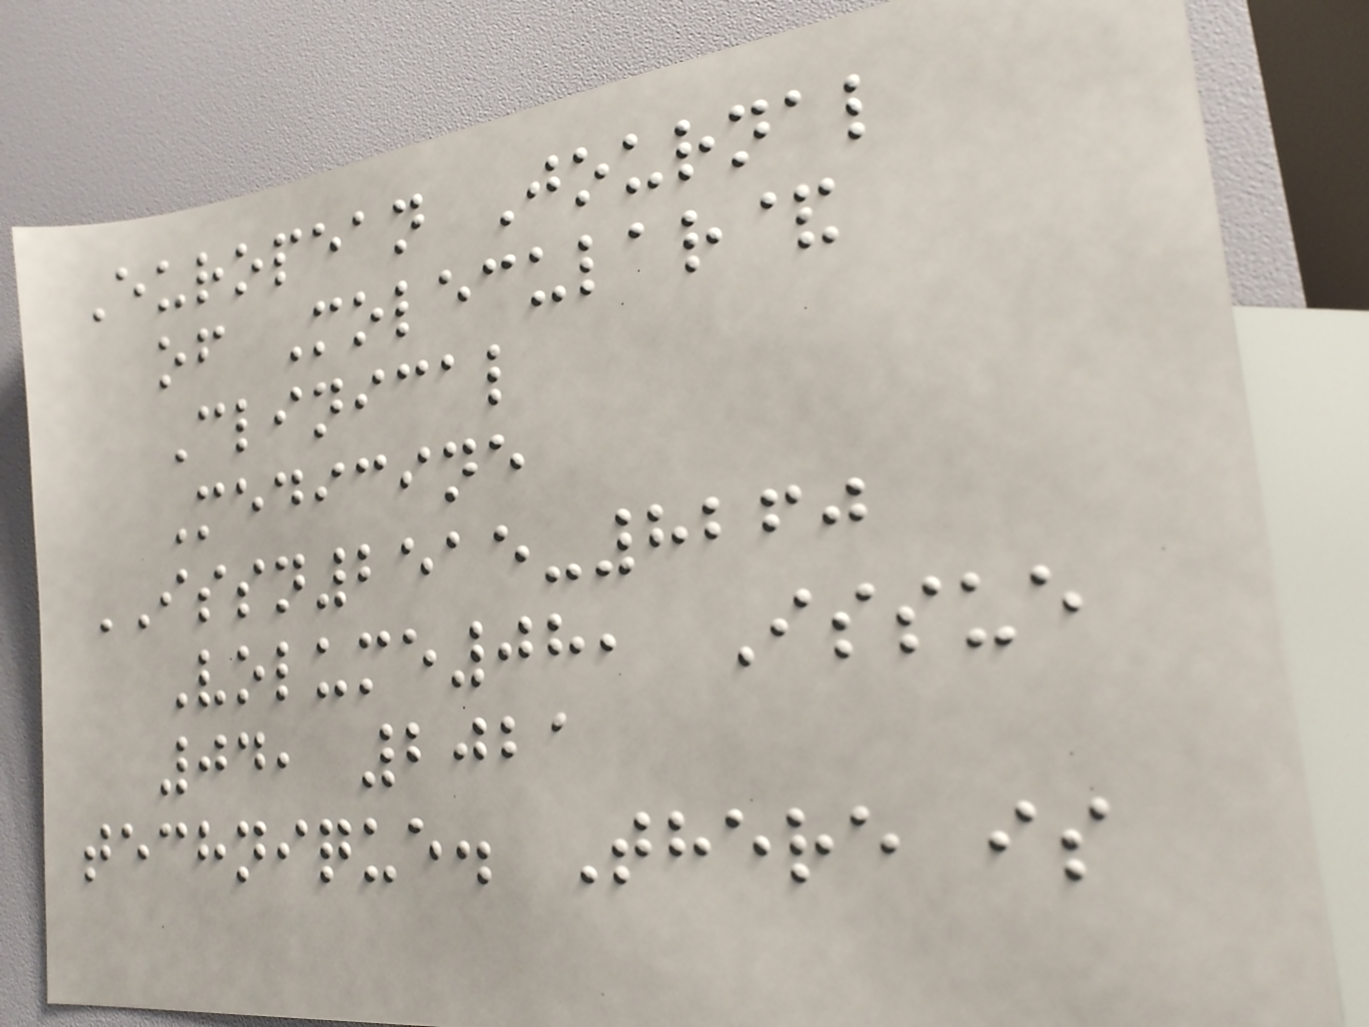European Journal
of Molecular&
Clinical
Medicine
ISSN2515-8260
Volume08, Issue
04, 2021
technique. There is
